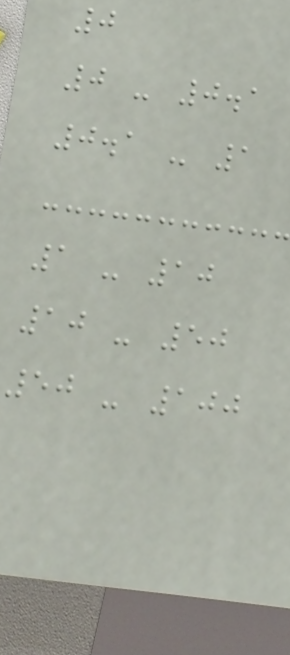0
0 - 0.1
0.1 - 1
1 - 10
10 - 50
50 - 100
